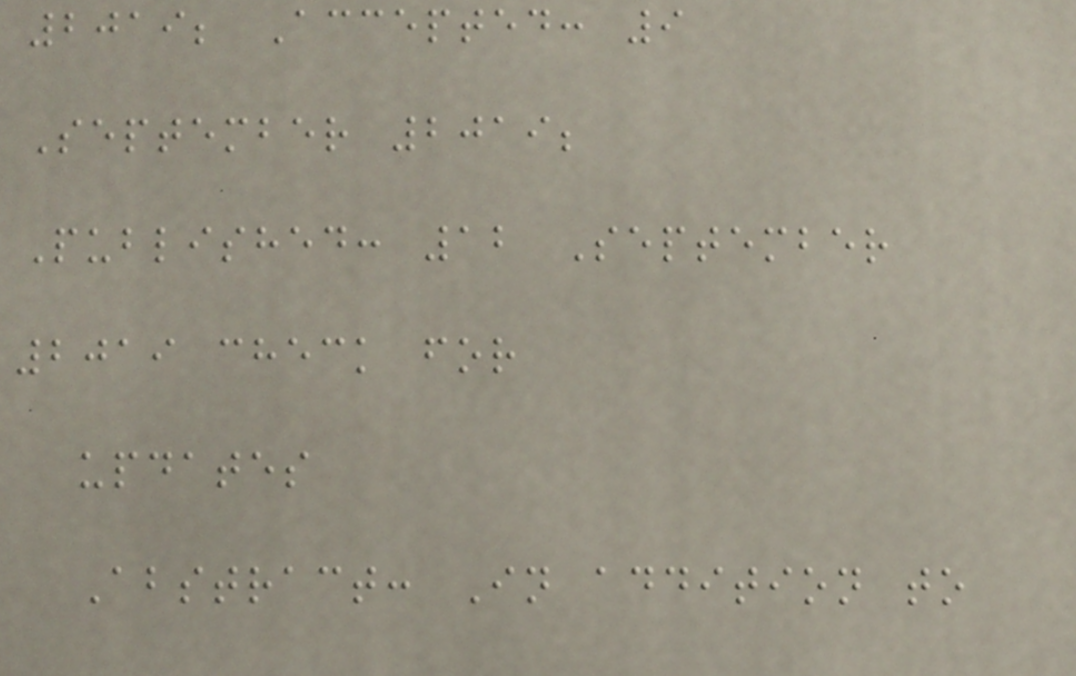2019; Accepted: 9
September 2019;
Published: 12 September
2019 check for
updates
Abstract: In addition to
